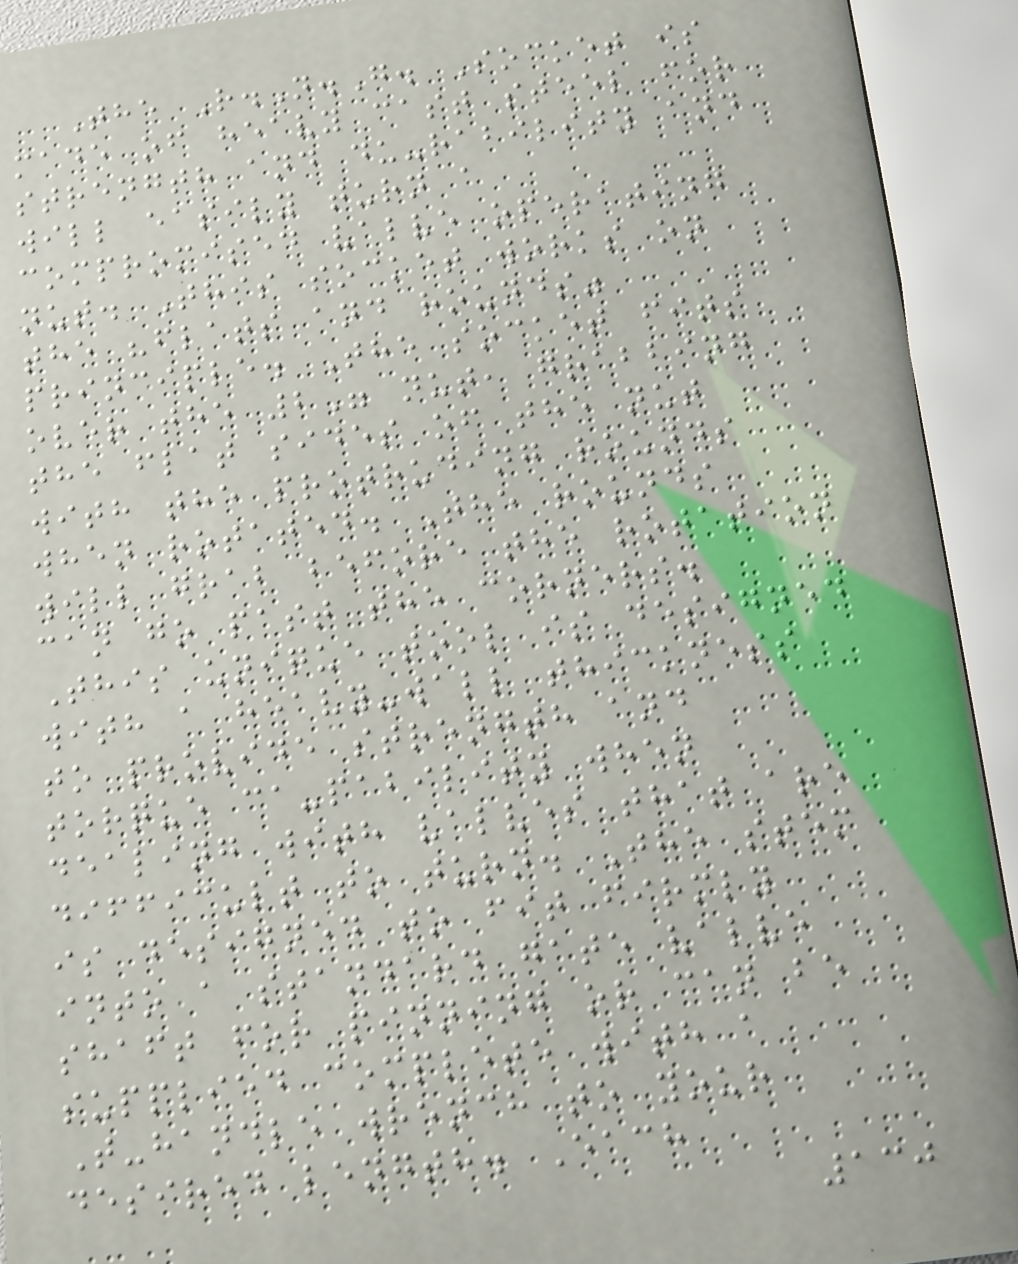The R.N.G. Socket is
made of heavy cast steel for
strength and du-rability and
will easily turn a
compromised valve operating
nut. This socket works on
the "flats and rounds"
principle. The socket fits
over the 2" nut, grabbing
the flat sides of the nut
with the protruding rounds
when rotated. The rounds
will grab before the rotation
can go past the corners.
This unique tool is designed
with a heavy-wall thickness
to provide strength and
torque ca-pability when
dealing with valves that are
difficult to turn. The stem
is designed to fit firmly
into a standard gate valve
shaft for pinning or can be
supplied complete with a
T-handle wrench to your
desired length. Each
130
